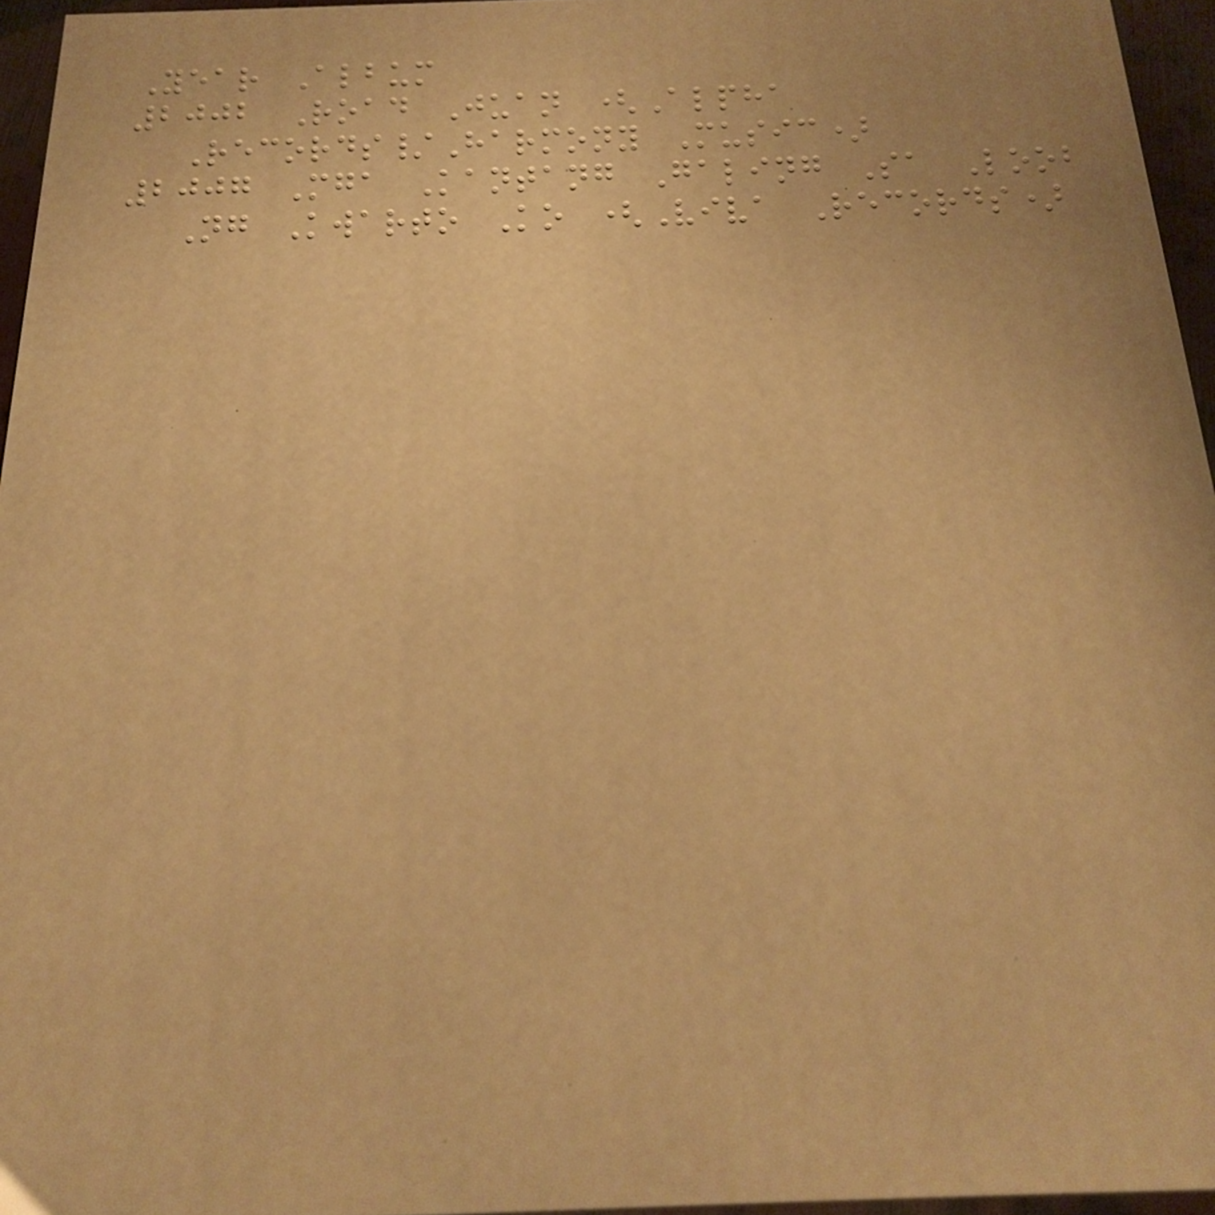Year Album
2002 Road Juan (Alpha
Records/Harmony Music)
2007 Mga Kantang Galing Sa Loob
Ng Kwarto Ko (Viva Records)
